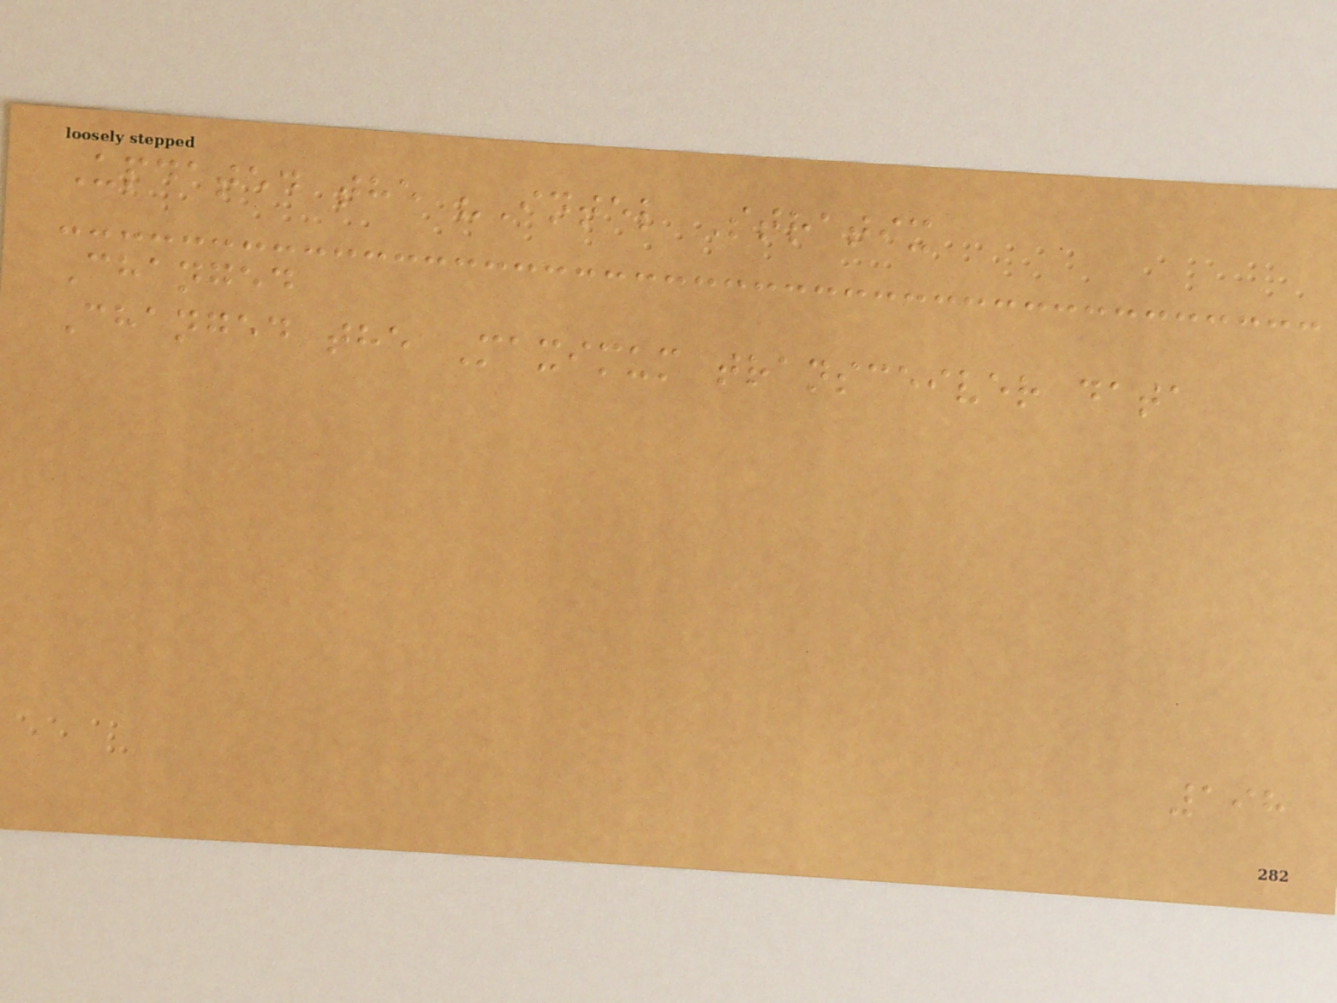Updated the "Intel Stratix
Changed
Changed the Maximum transceiver data
198
